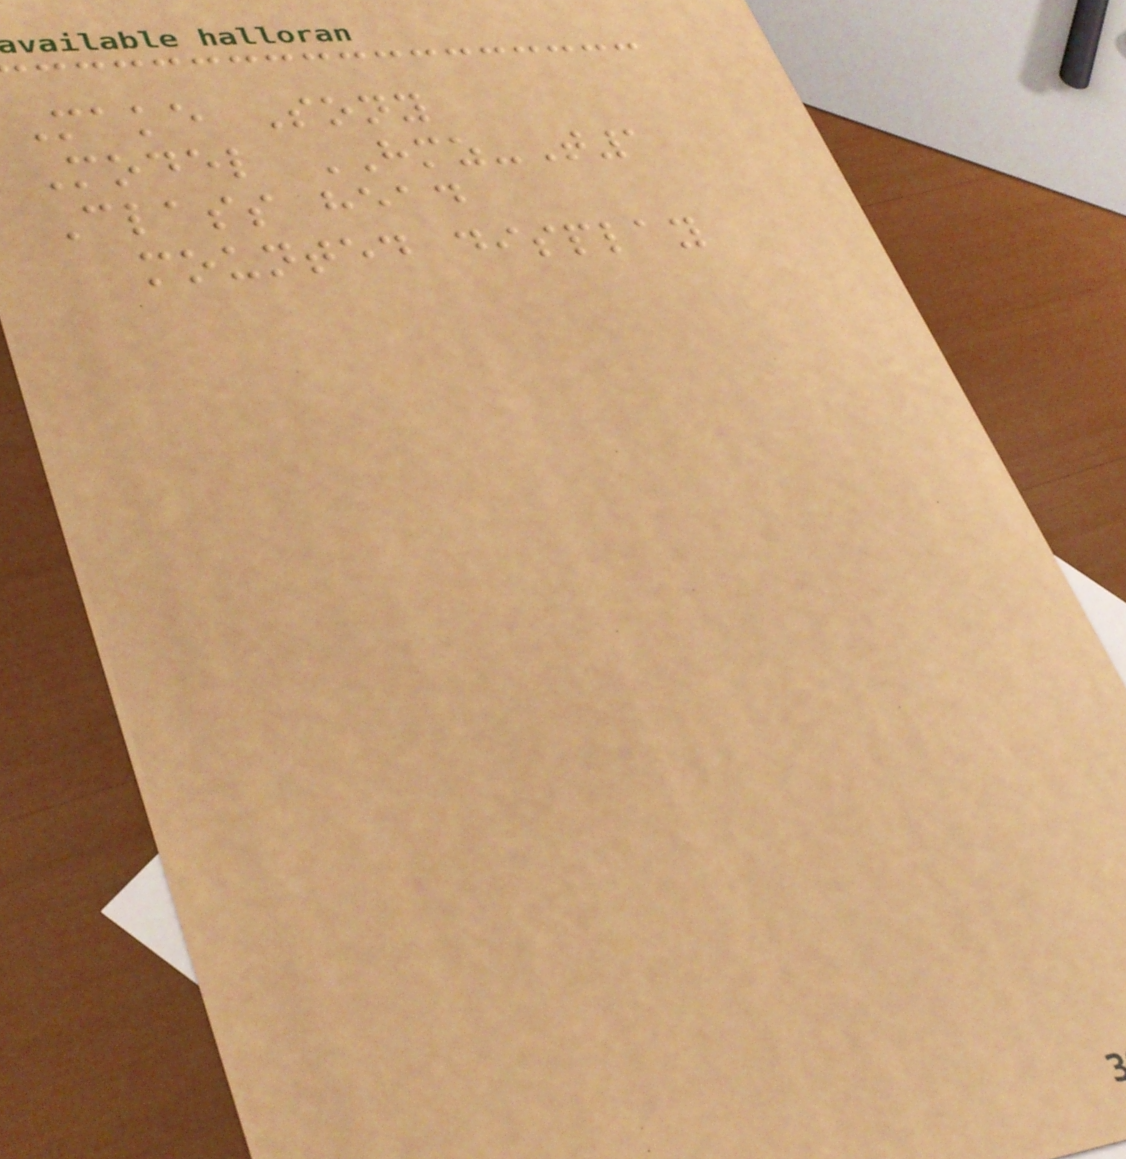Make Sony
Model HMZ-T1
Class head
mounted display
